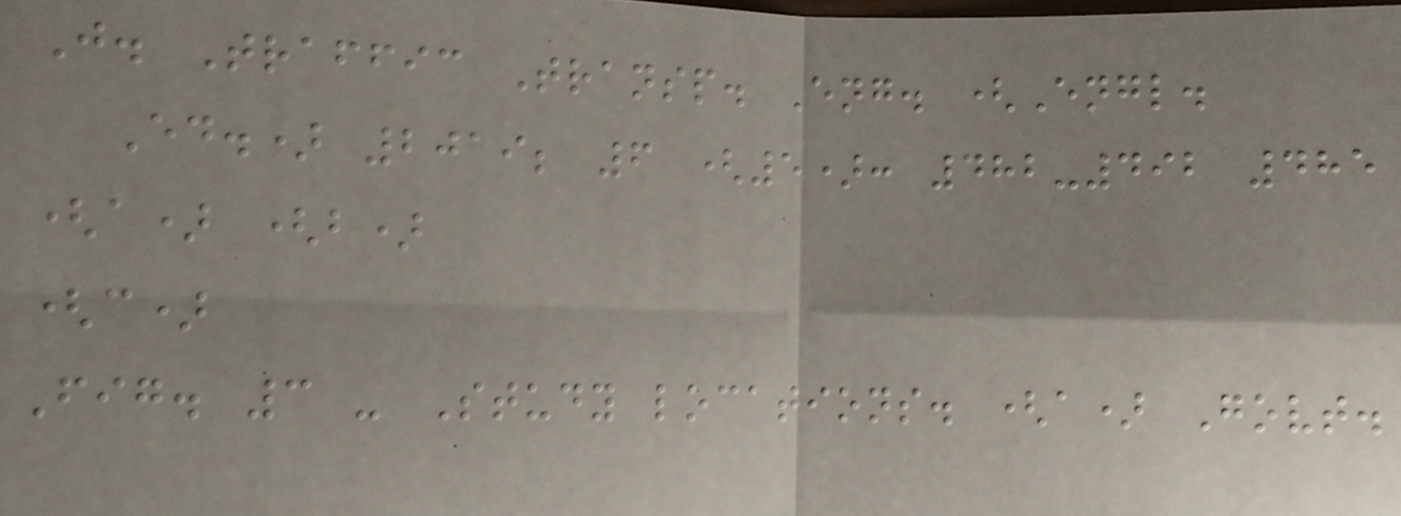J. Traffic Transp. Eng. (Engl.
Ed.) 2019; 6 (5): 482-492 485
(a) (b)
(c)
Fig. 3 - Study locations. (a) Govt.
